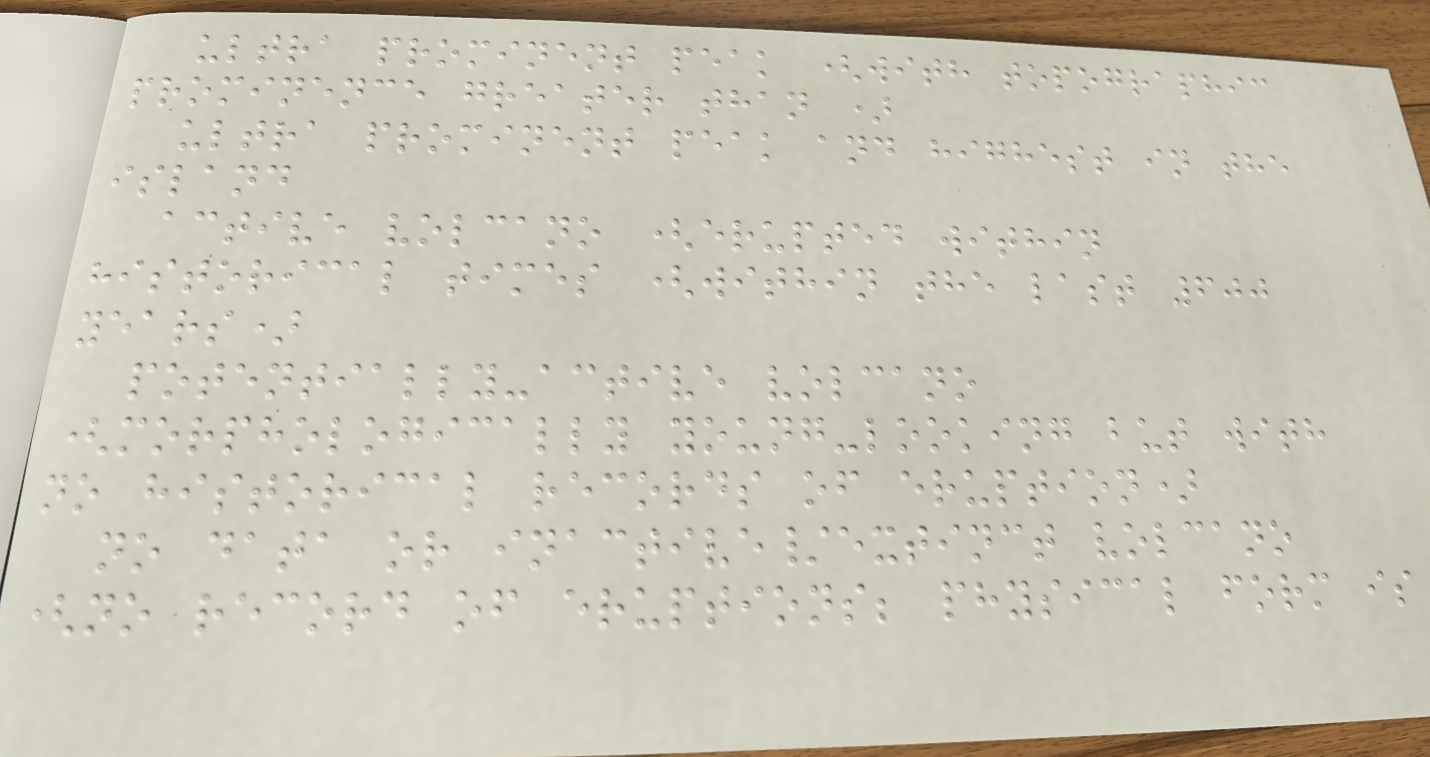ultra prominent peak (with topographic
prominence greater than )
ultra prominent peak and highest in the
island
active volcano (erupted within
historical times (within the last 600
years)
potentially-active volcano
(morphologically young-looking but with
no historical records of eruption)
no data or inactive/extinct volcano
(no record of eruptions; physical form is
